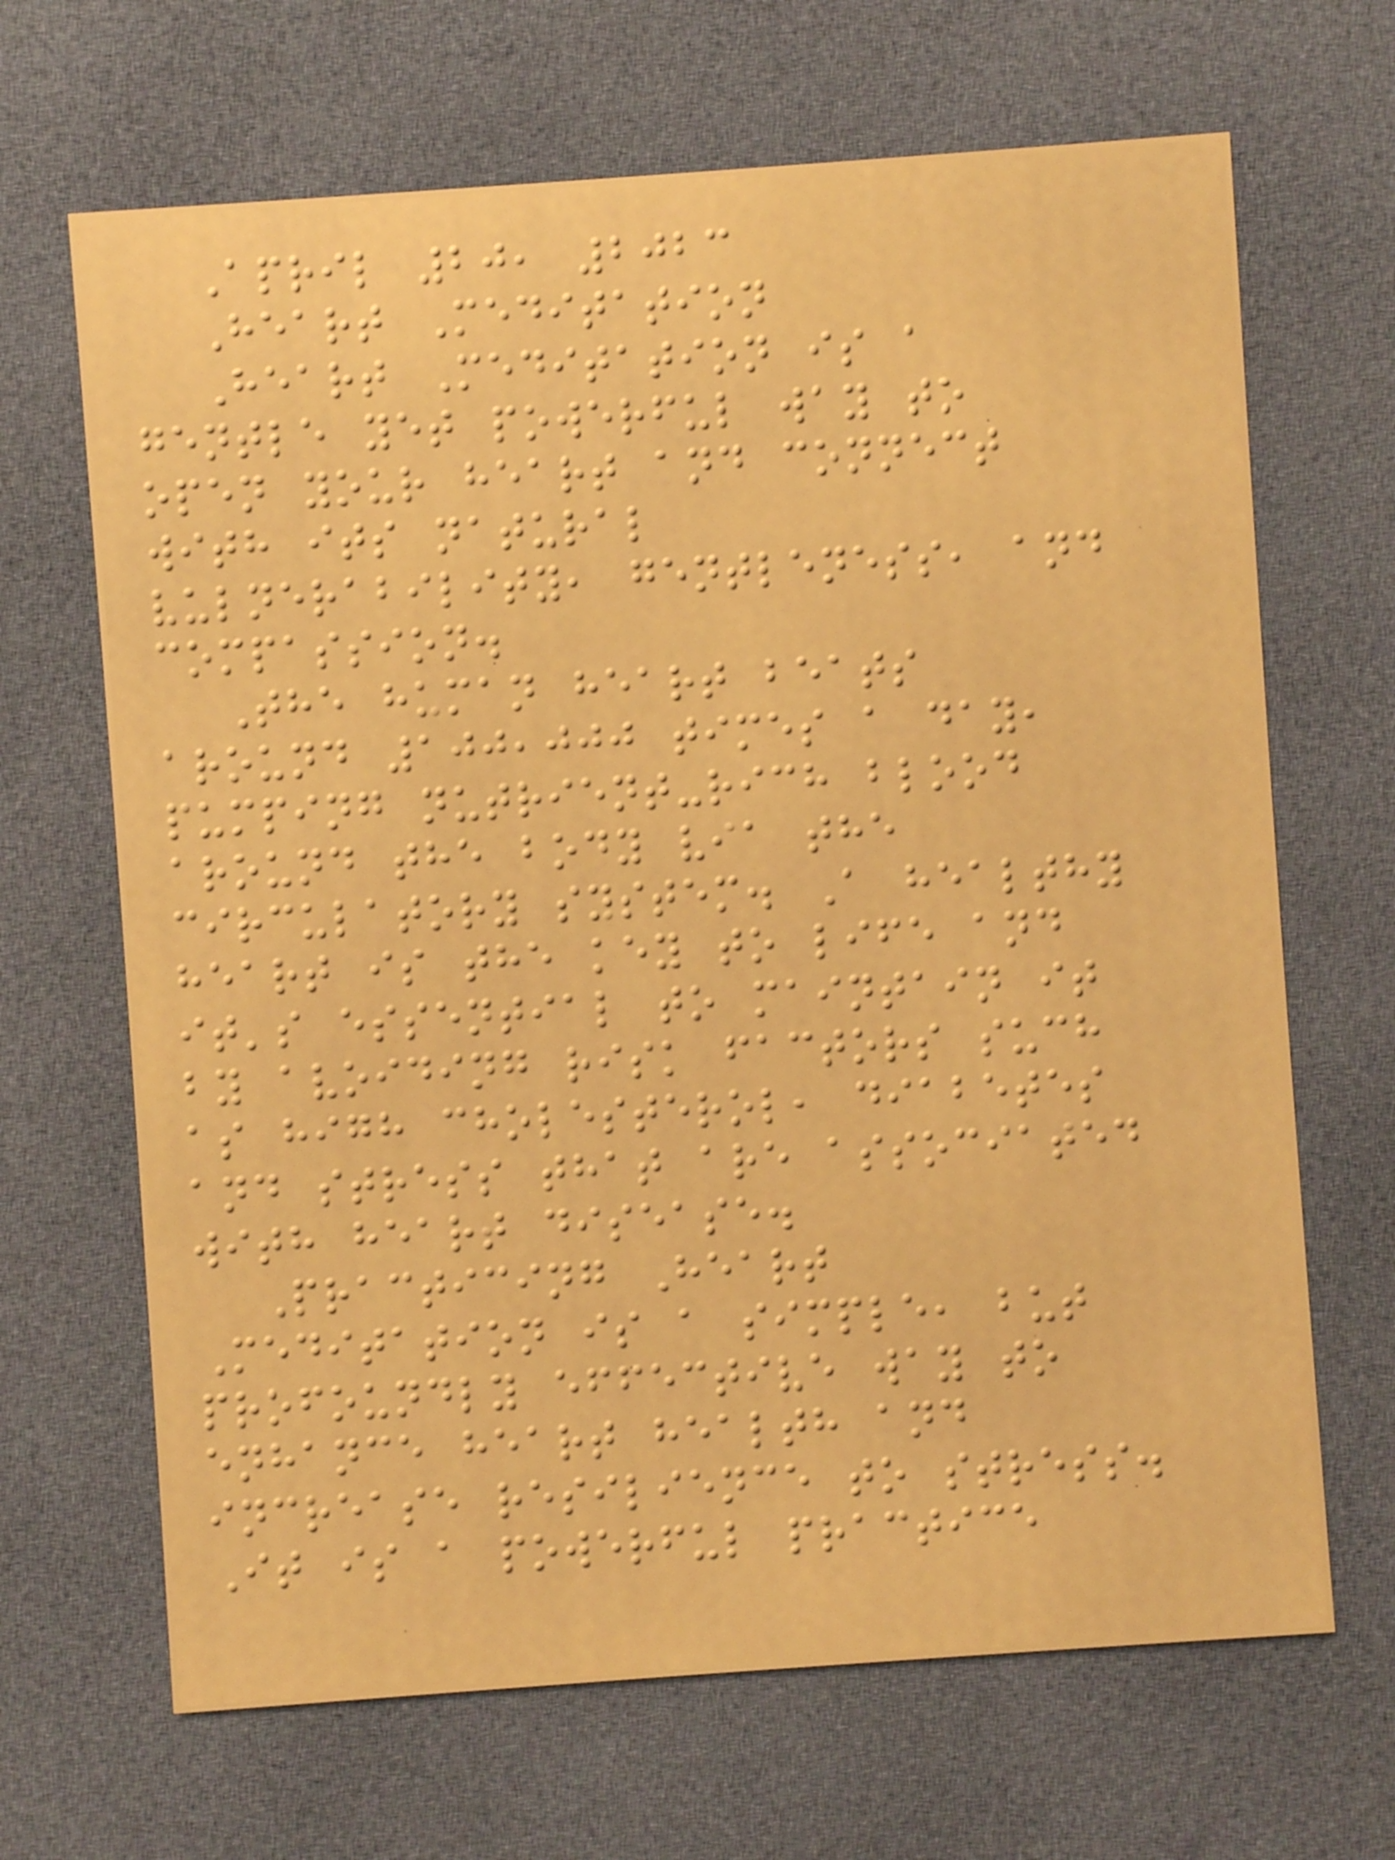April 20, 2023
Heart Meditation
Heart Meditation is a
gentle yet powerful way to
open your heart and connect
with its natural
vulnerability, gentleness, and
compassion.
The human heart beats
around 100,000 times a day,
pumping nutrient-rich blood
around the body via the
circulatory system. A healthy
heart is the key to life and
it's essential to maintain it
by avoiding risk factors such
as high cholesterol, diabetes
and stress that are associated
with heart disease.
Practicing Heart
Meditation is a simple, but
profoundly effective way to
enhance heart health and
increase resilience to stress.
It is a powerful practice
